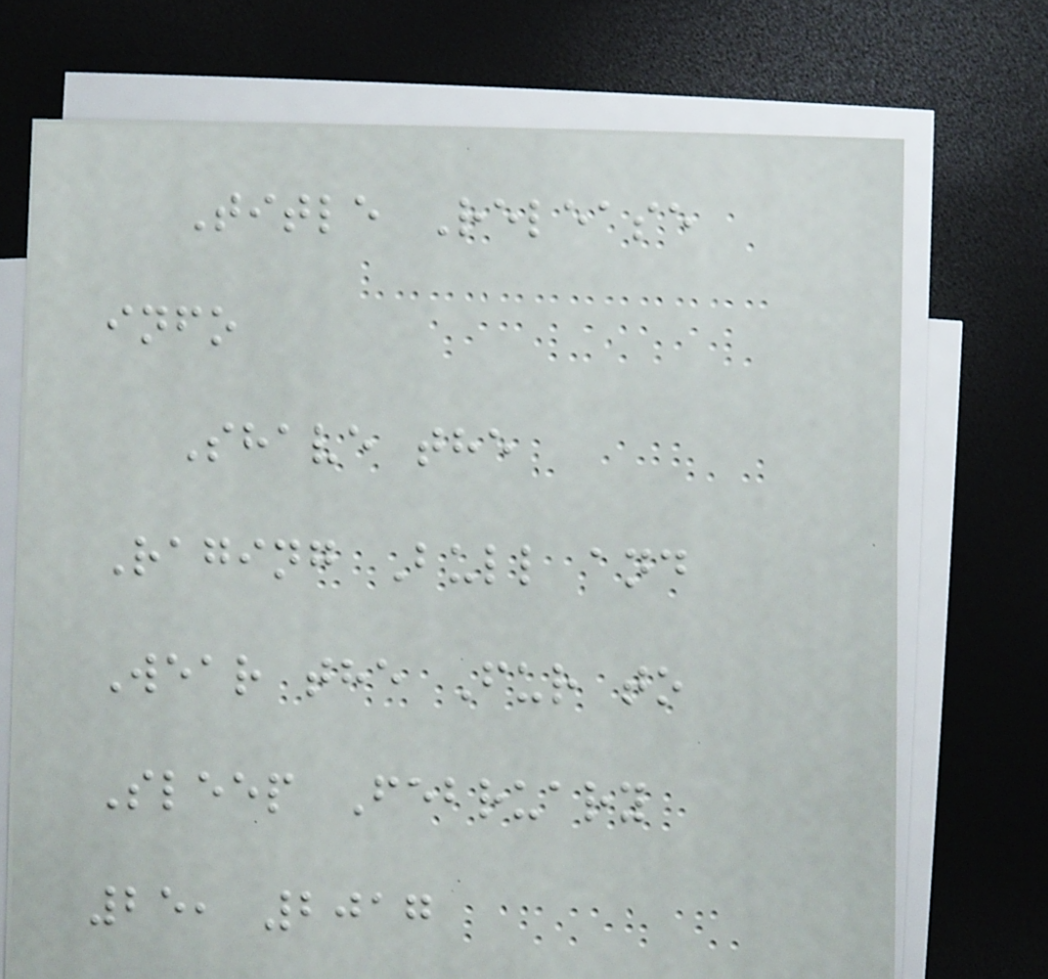Title Release
info
Shave the
Raging Bull and
Wear the Fur to
Sleep February
25, 2017
